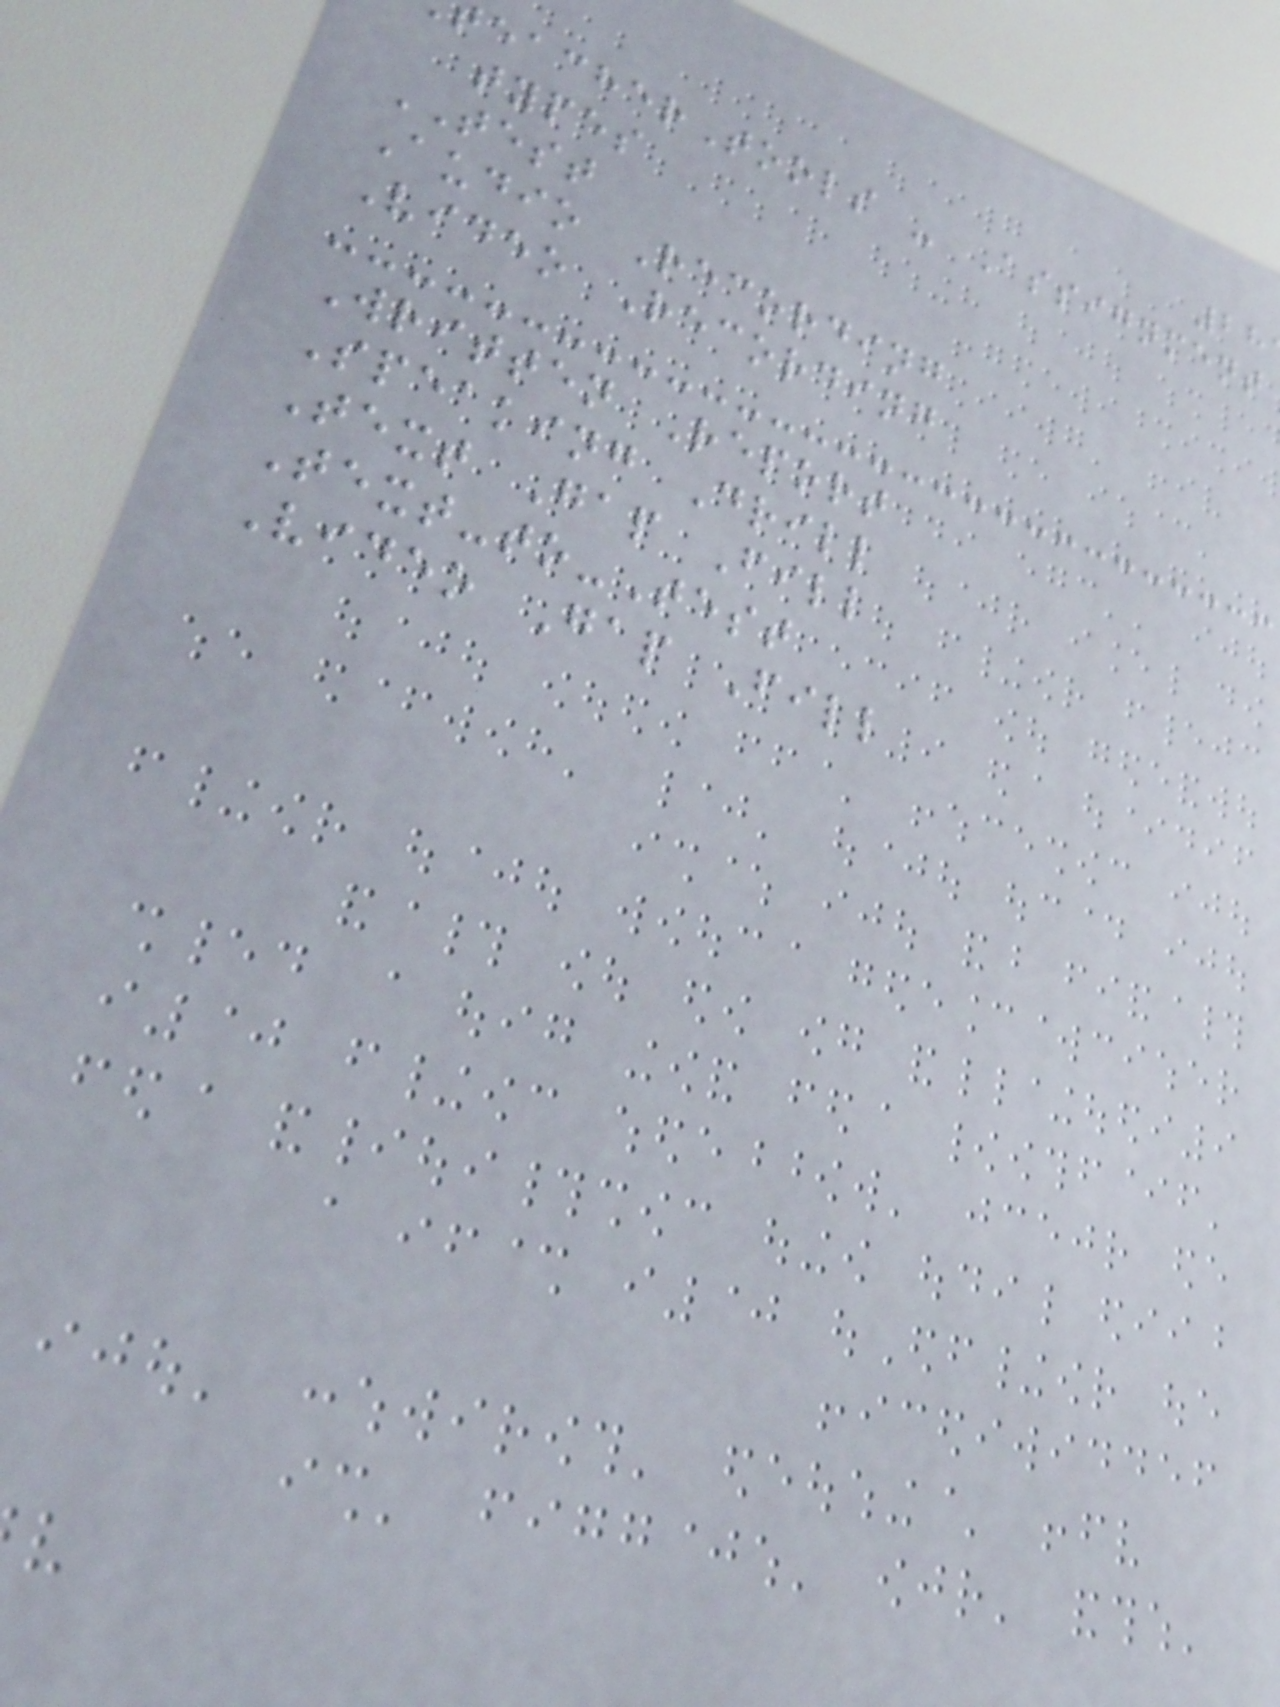eacherTools - Assignment
types
TEST
Audio Recording
Video Recording
Written Report
Speaking Drill
Text Gap Fill
Text-to-Test
Video Gap Fill
